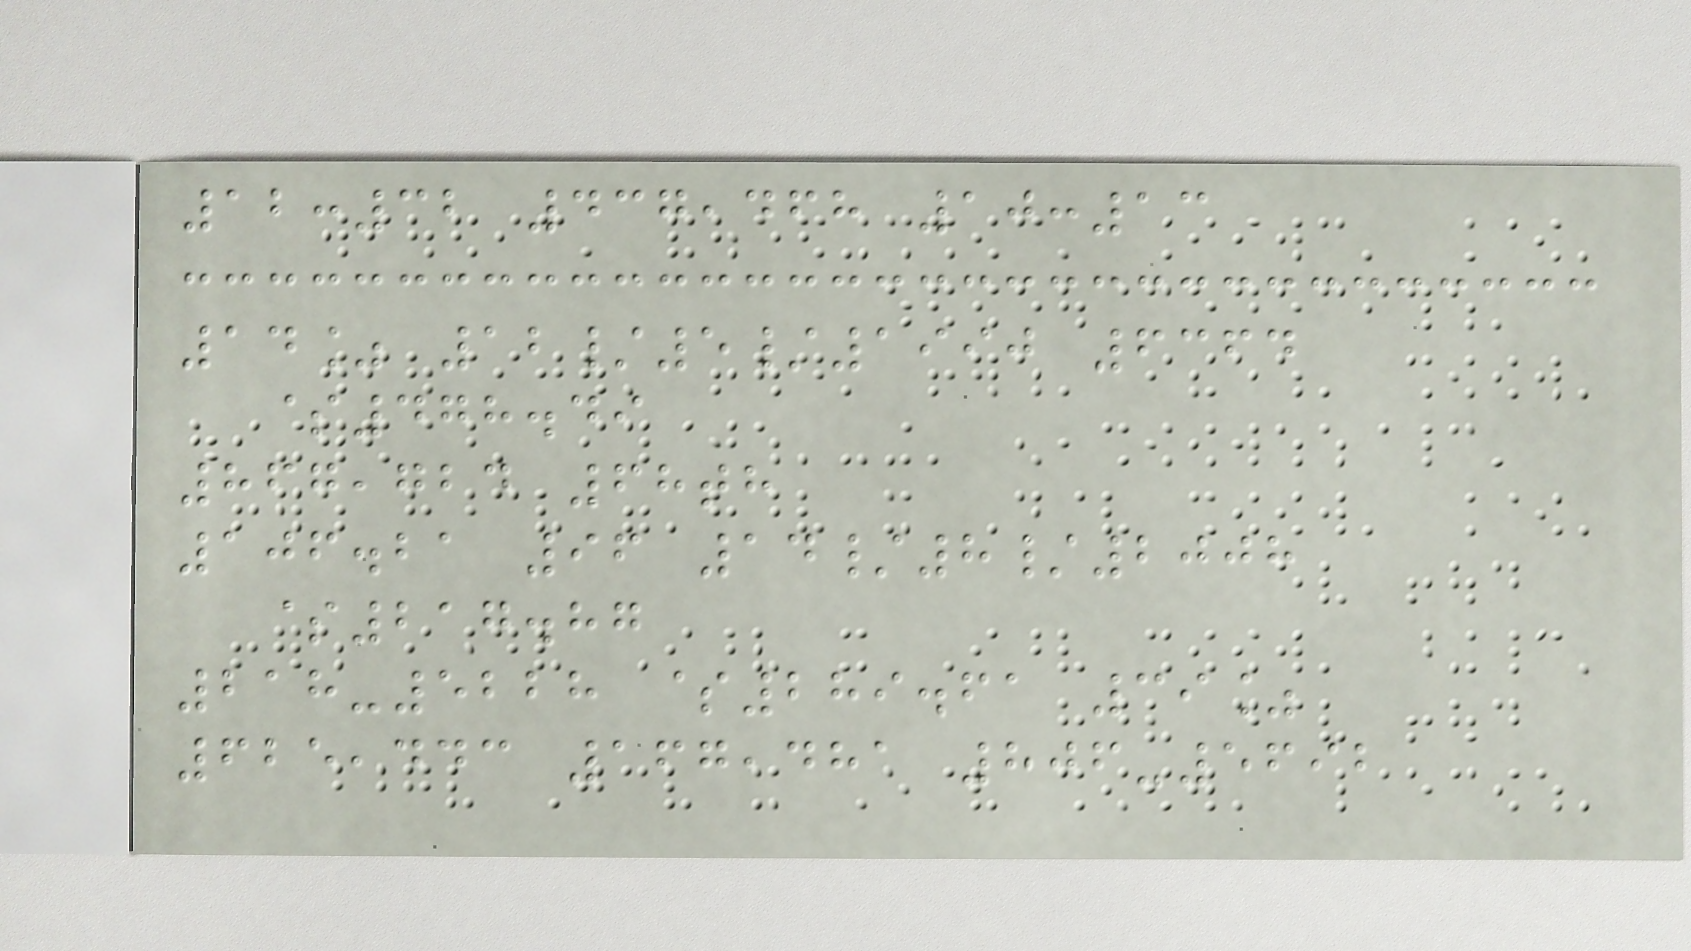12:32 437,468 10:13
14% 12/5/1990 6364
$478.49
867,724 68th
106.21 96 14/8/2008
$217.87
218-5228 $289.61 39%
625,443 167,481 806-5692
